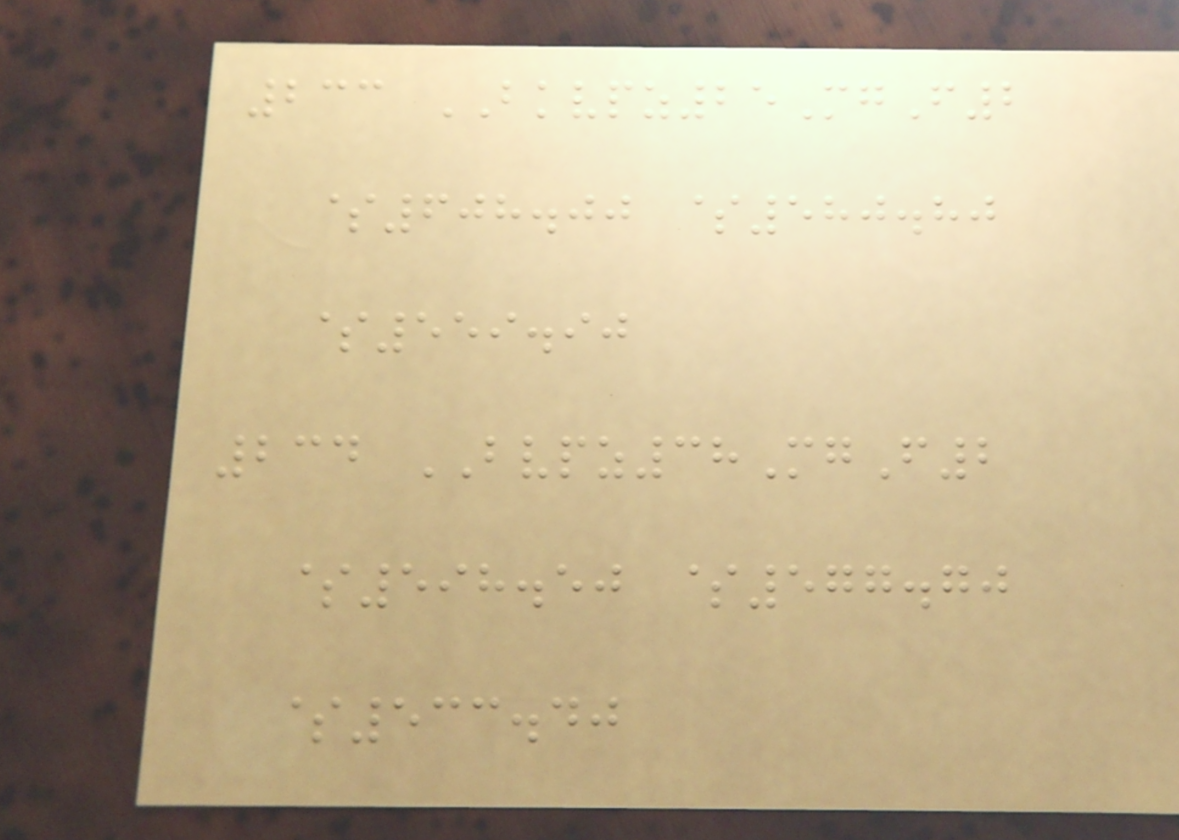233 BKVPZ25MgF2
$608.00 $580.80
$559.90
234 BVPZ38MgF2
$598.50 $577.70
$533.40
